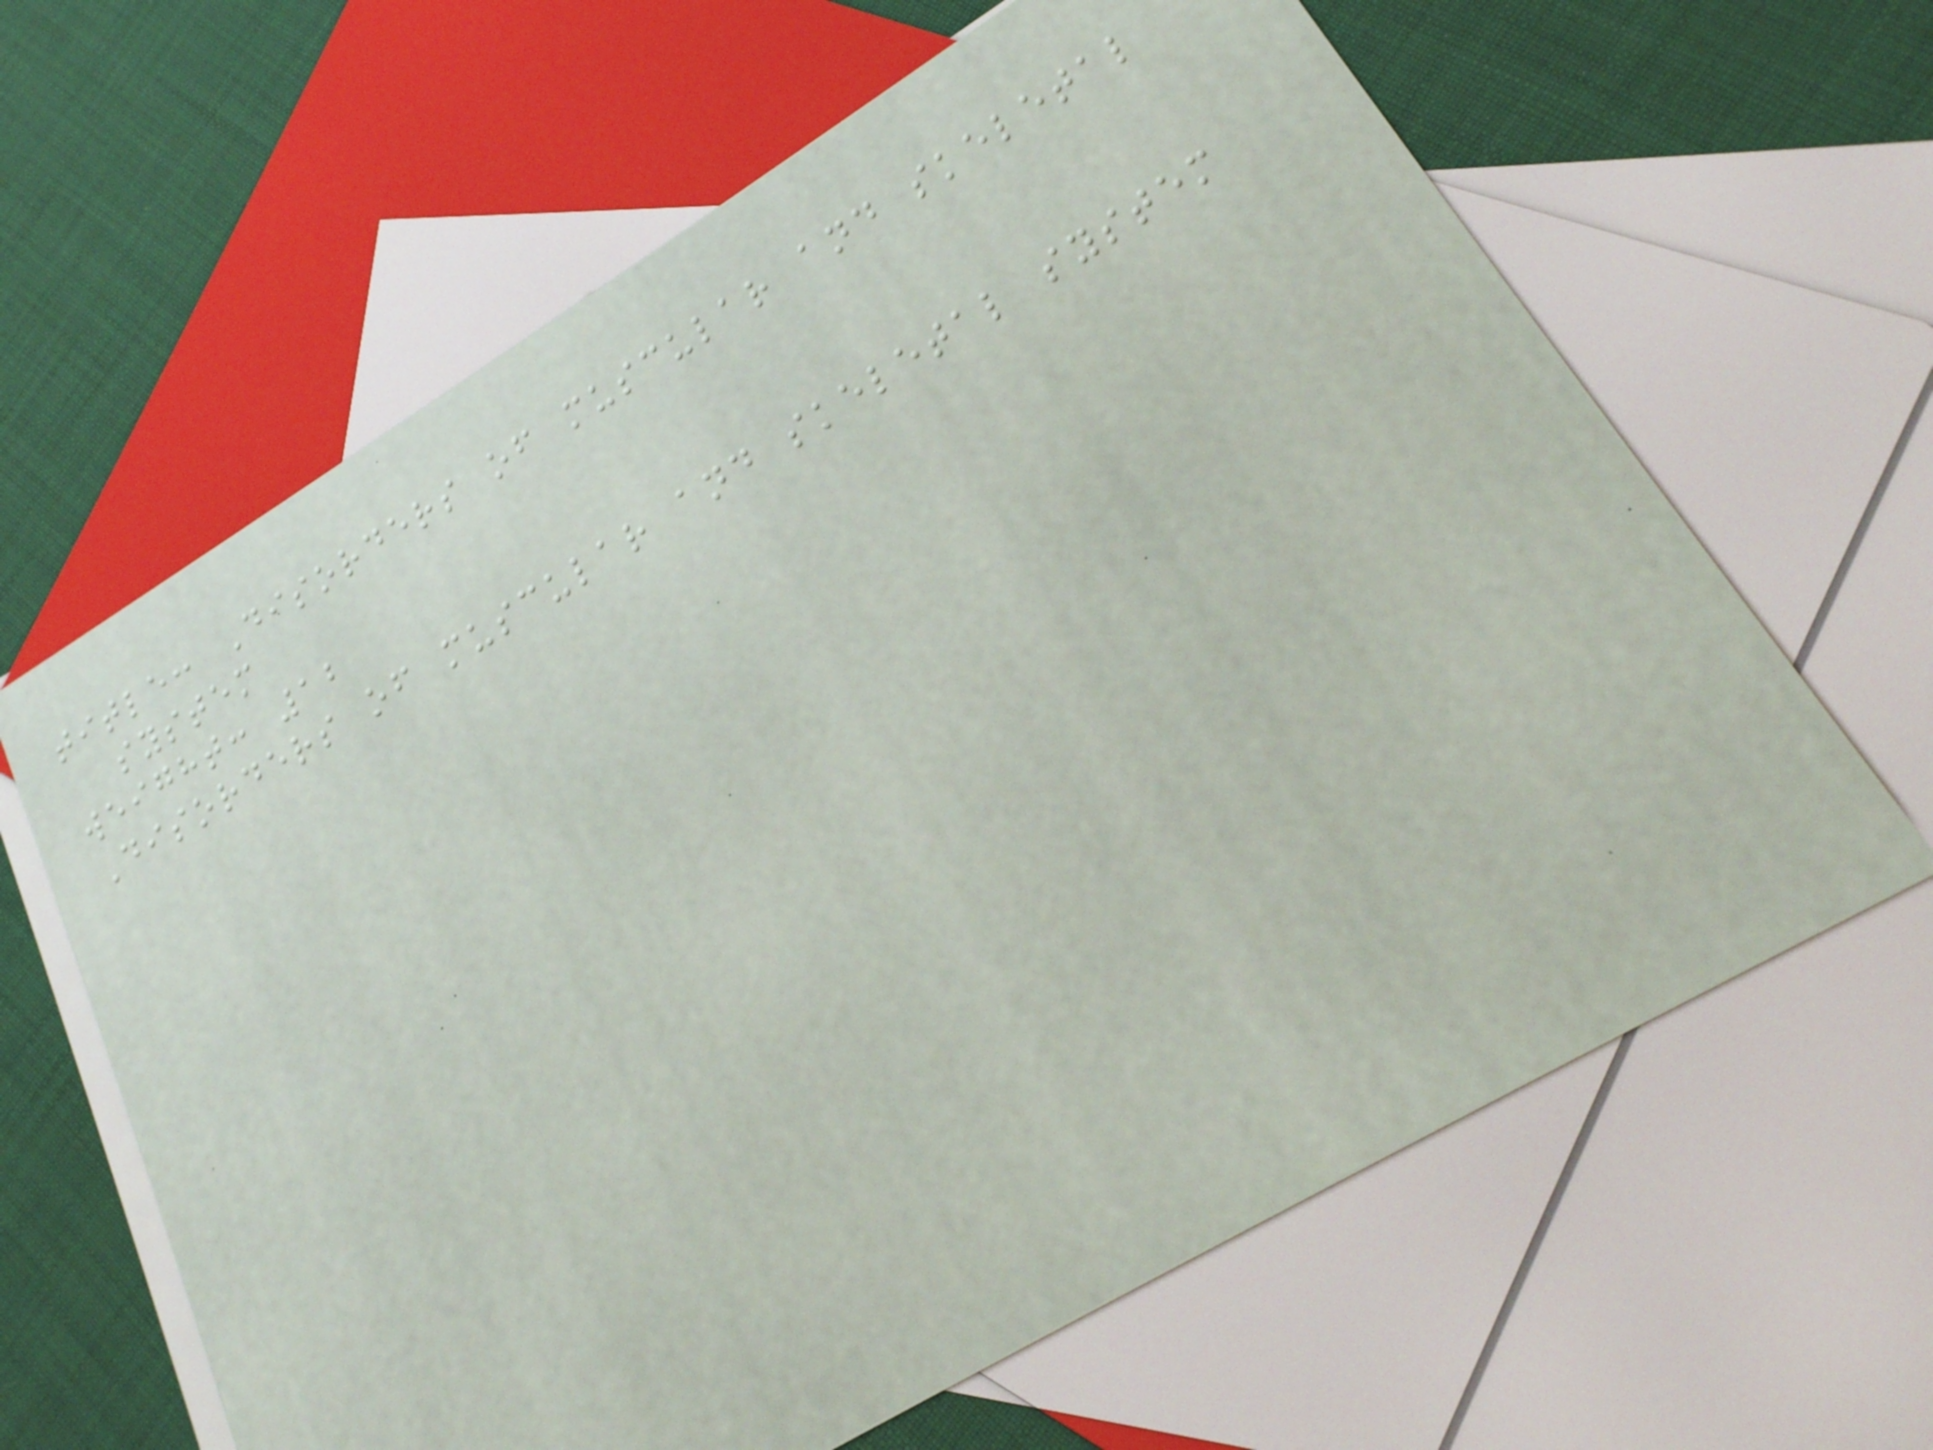title: Disorders of muscular and skeletal
system
weight: 12
Disorders of muscular and skeletal system
